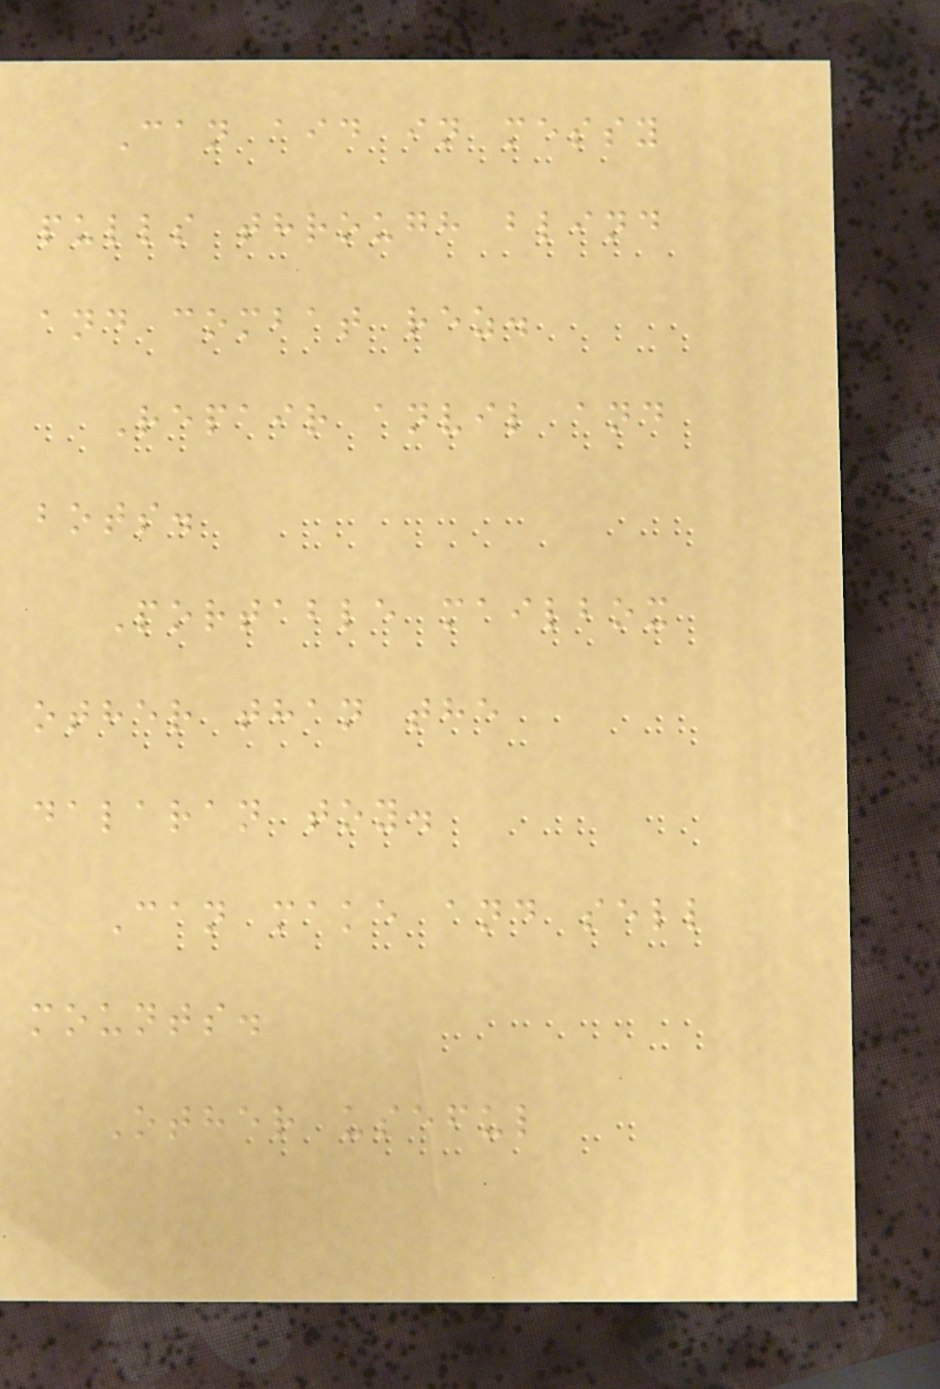Can aid in messy
pulls through blind
and combat rez.
Repair anvil and
bots.
Portable mailbox
other than the
dalaran toy.
Can make and sell
mounts.
Other useful
